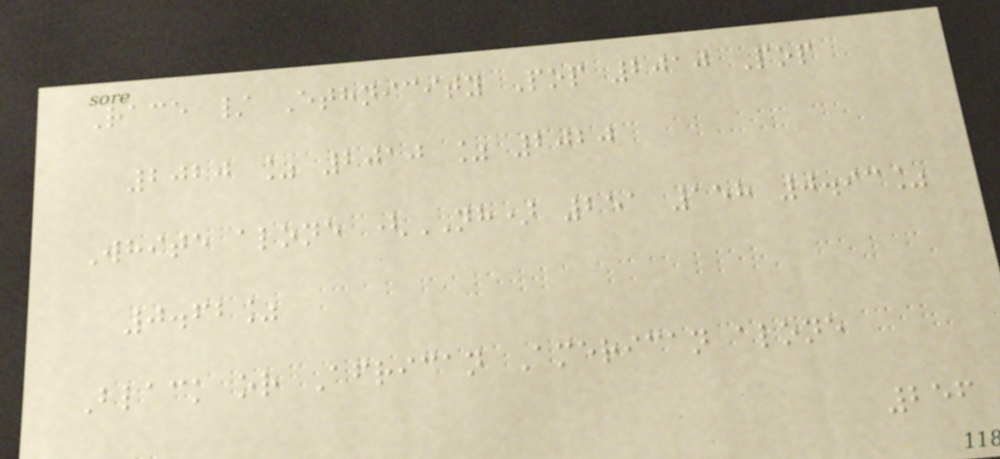Race / Ethnicity Pop 2010 Pop
2020 % 2010 % 2020
White alone (NH) 251 158 0.93%
0.62%
Black or African American alone
256
